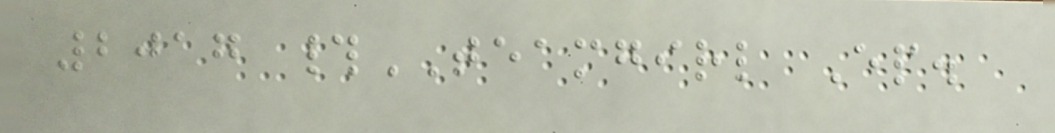2017 #TEAMGIRL Ep.
